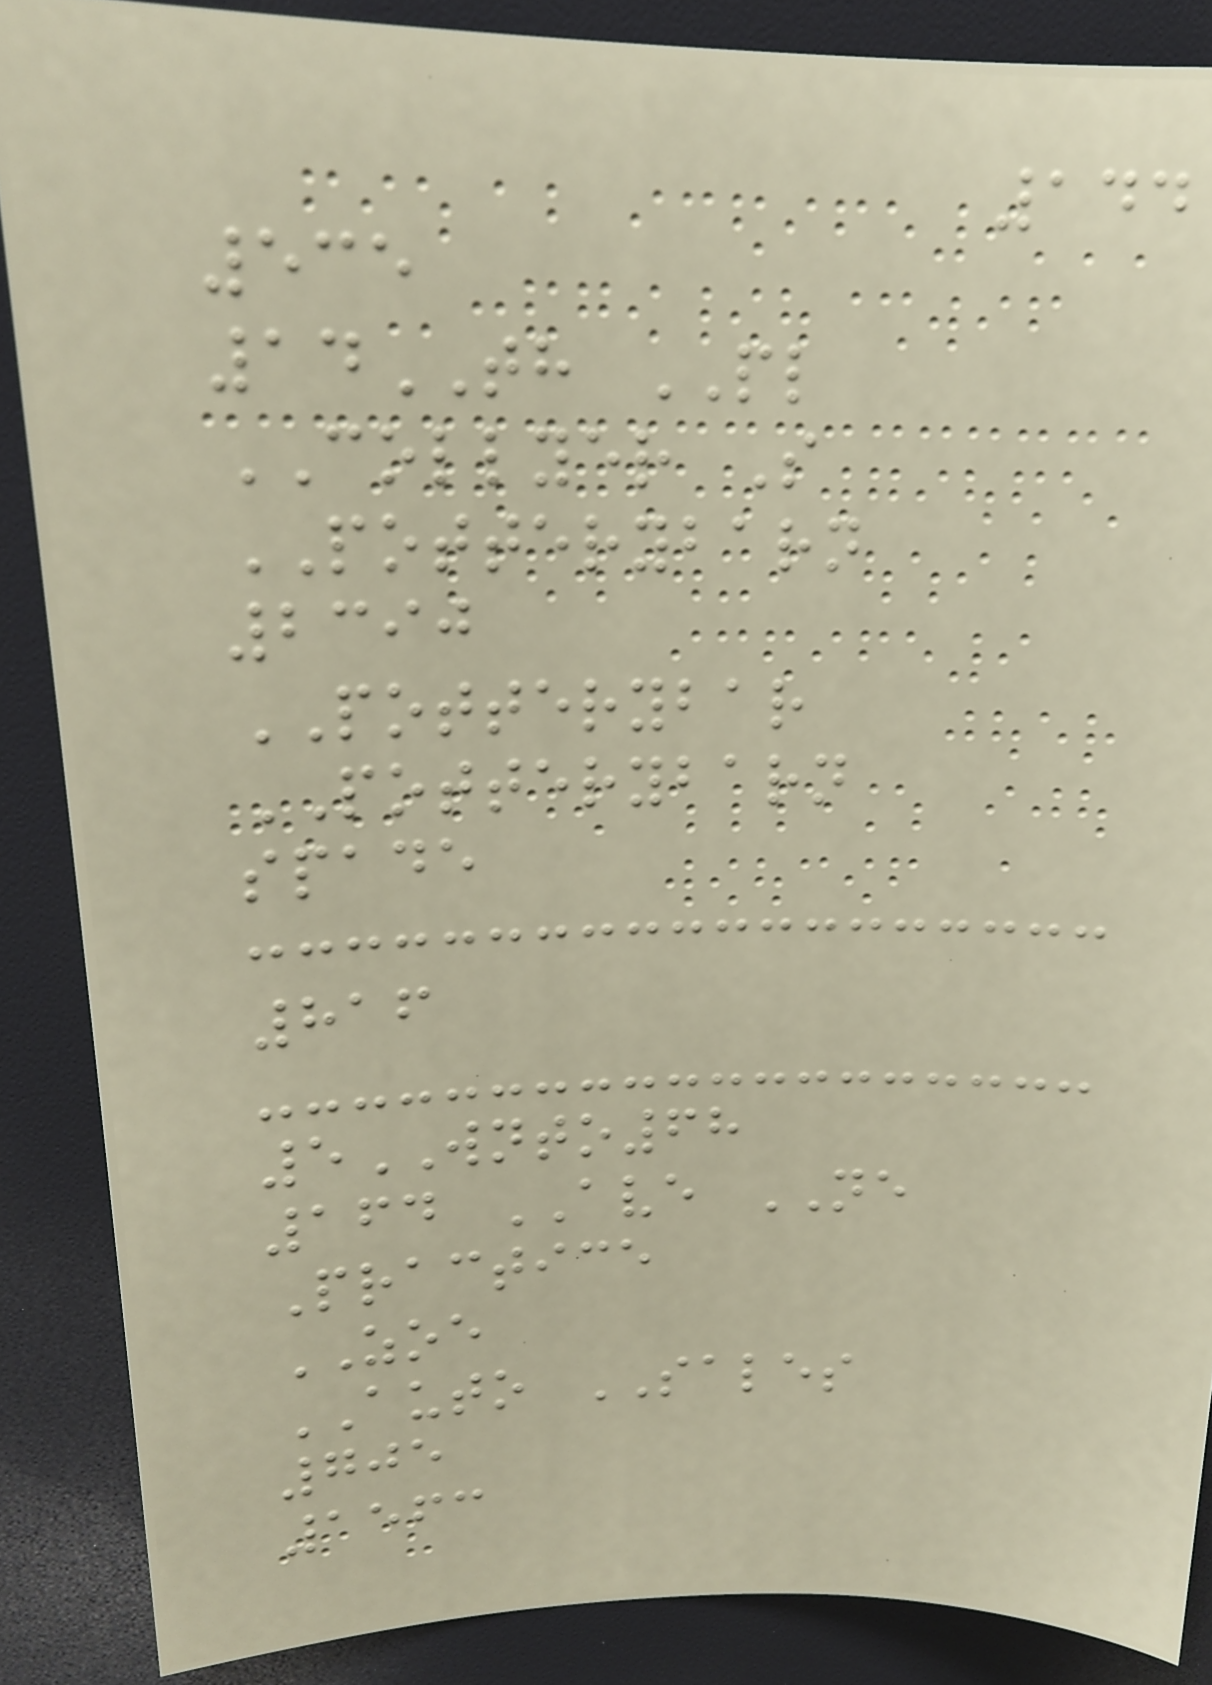144
535
14TH PL
COLLYER S
POTTERYBARN
2390
POTTERYBAR
POTTERYBARN
spade
816
5WNTO68
164 AVE NE
Practice
ZOE
AUTO SALES
705
1563
